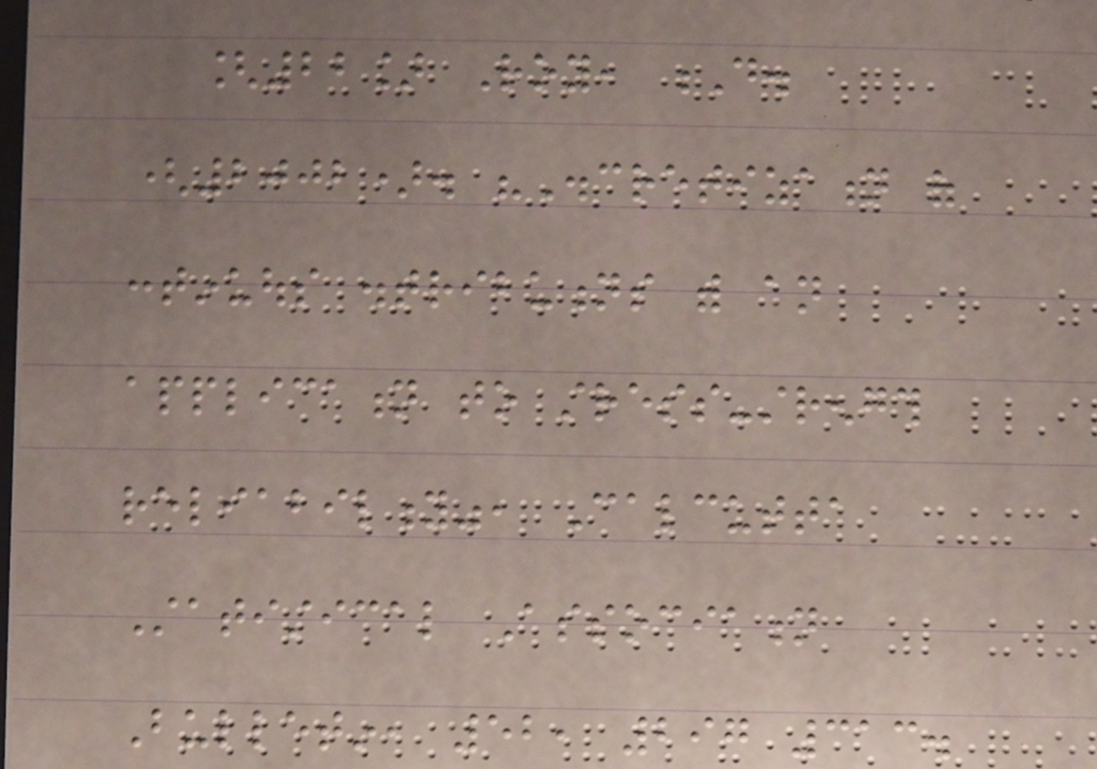[22] Roy, D.
(2002). "Discretization of
continuous distributions with an
application to stress-strength
reliability", Calcutta
Statistical Association
Bulletin, 52, 297 313.
